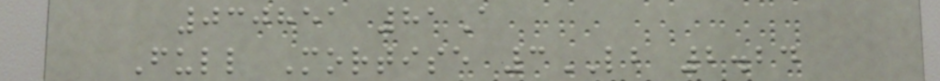030851 81A
Full Mortise 3LB 2.24
